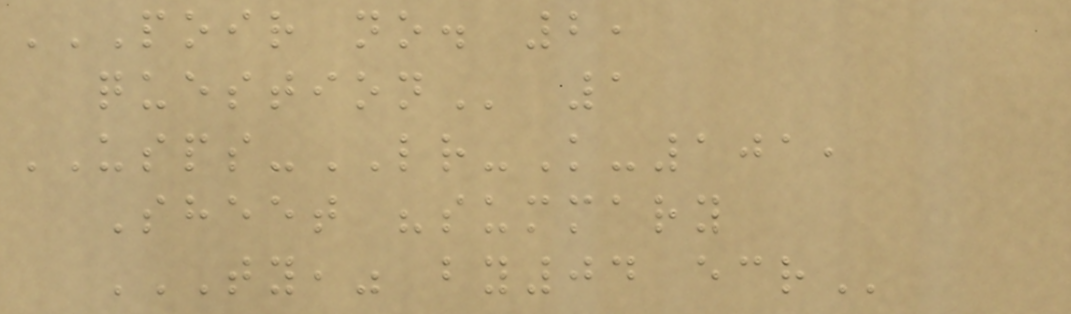POIR NO. 2,
QUESTION 1
USPS-LR-K-101,
Sheet "summary
TY," BY04 ECR
